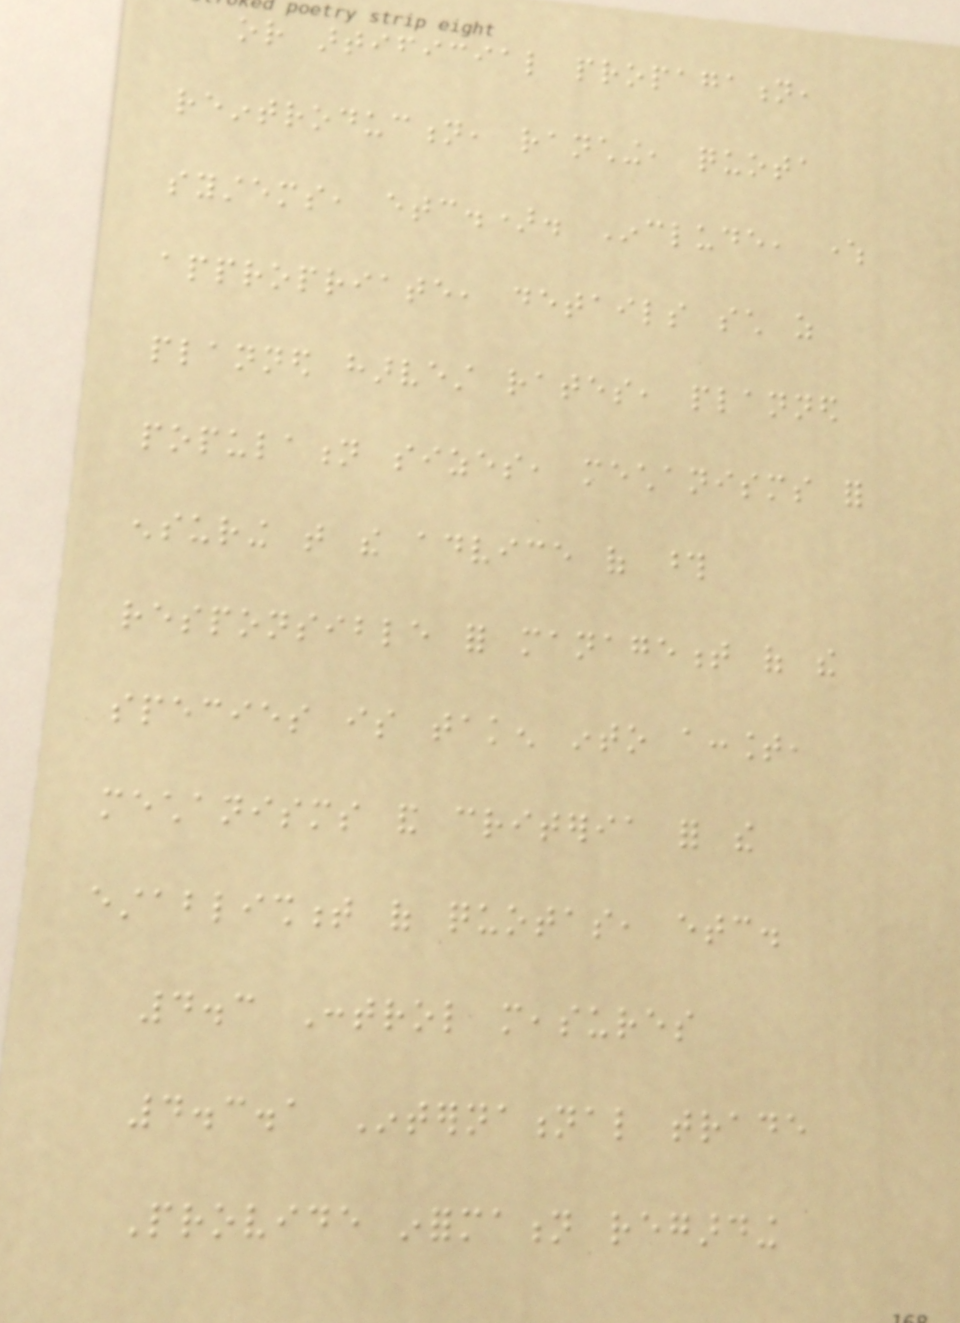or artificial propagation,
reintroduction, ranching, quota
systems, etc.). Include, where
appropriate, details such as
planned harvest rates, planned
population sizes, mechanisms for
ensuring that the advice of those
responsible for management of the
species is taken into account,
mechanisms and criteria for the
establishment of quotas, etc.
4.3 Control measures
4.3.1 International trade
Provide information regarding
